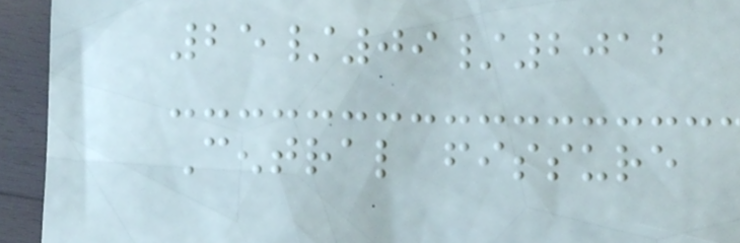25/09/2012
Central fissure
